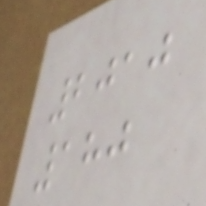2010
180
